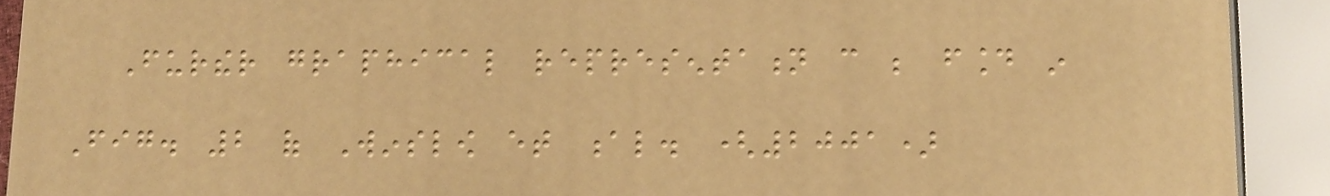Further graphical representation can be found in
Fig. 2 of Winslow et al. (2001)
